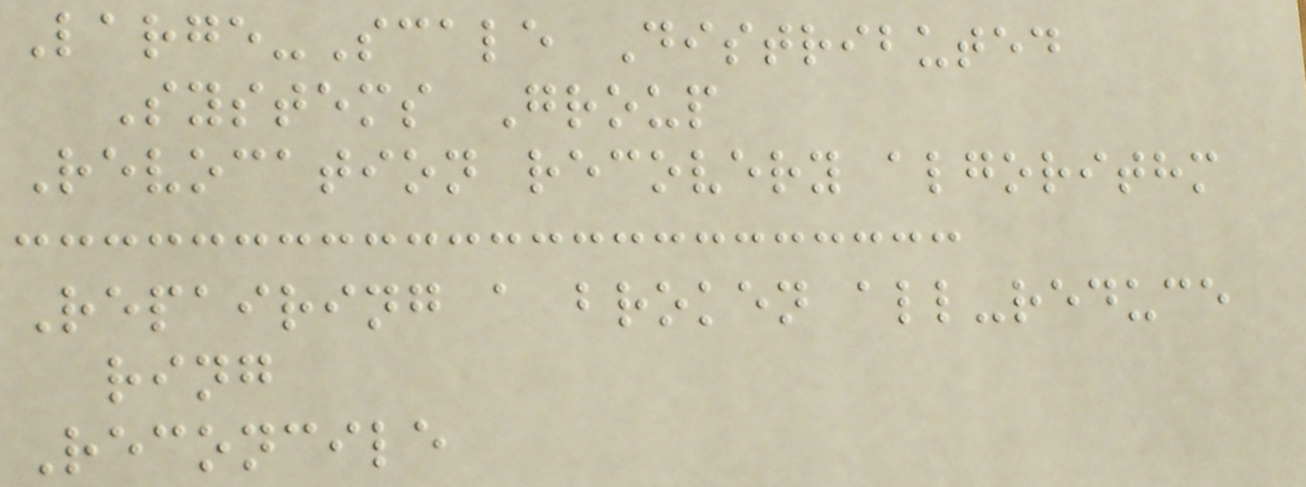Large-Scale Distributed
Systems Group
Revocation recovery algorithm
Repairing a broken all-reduce
ring
Reconcile
